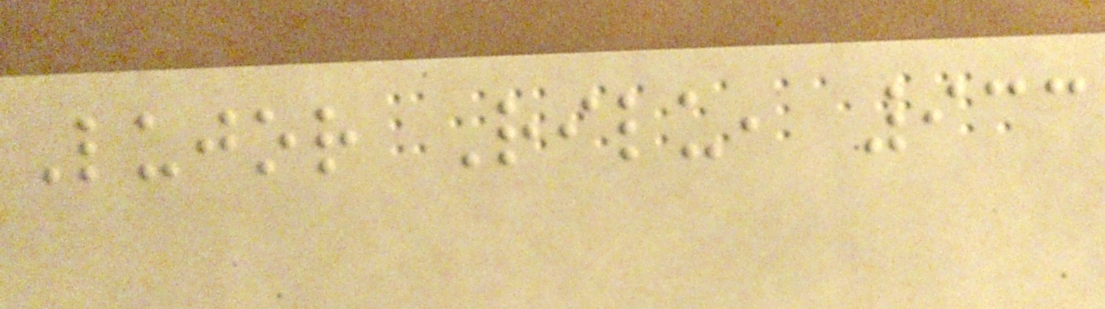Lujor Rilu, 933
